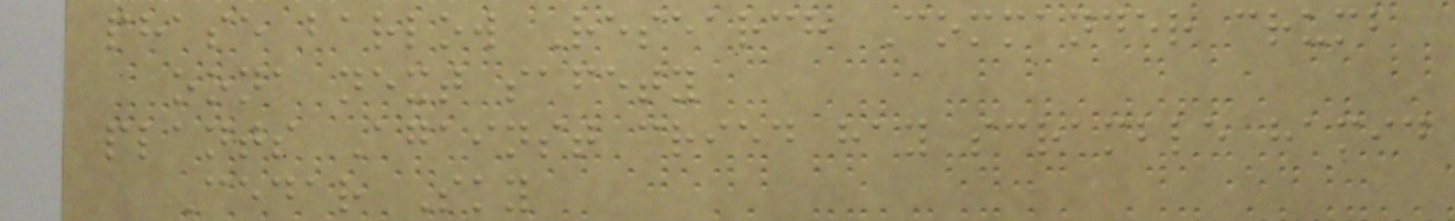phase barlow Research Commander crumb
oona next safety
plants Against cried hay scramble hamid
Cedar Sky
